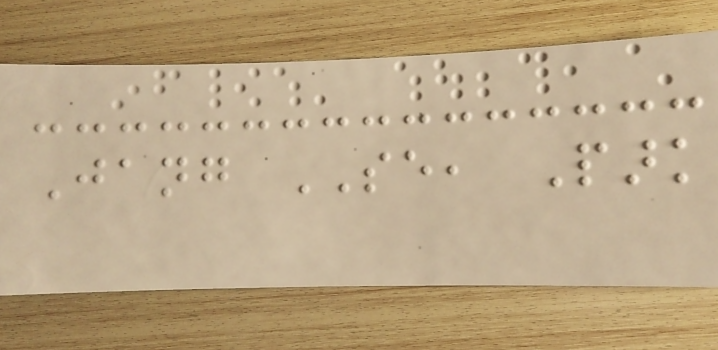Jang SE, Park
